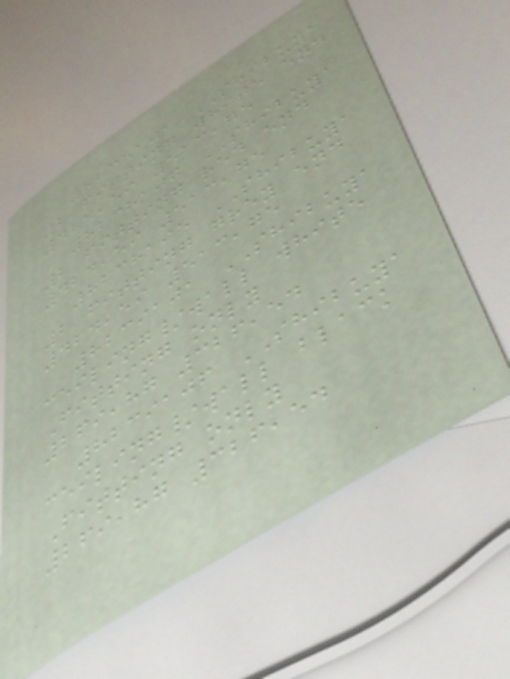8238101 SHIBUYA
2 fitting white end
424,59 513,75
8238107 SHIBUYA
2 fitting red end
424,59 513,75
8238195 SHIBUYA
2 fitting grey end
424,59 513,75
8239101 SHIBUYA
ceiling/wall white
Fitting only
269,87 326,54
8239106 SHIBUYA
ceiling/wall black
Fitting only
269,87 326,54
